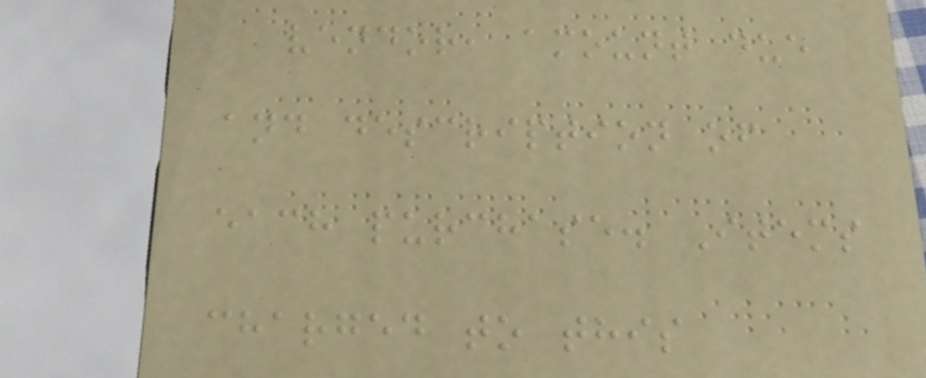vendor, amount due
and description of
each purchase. Items
charged to this
